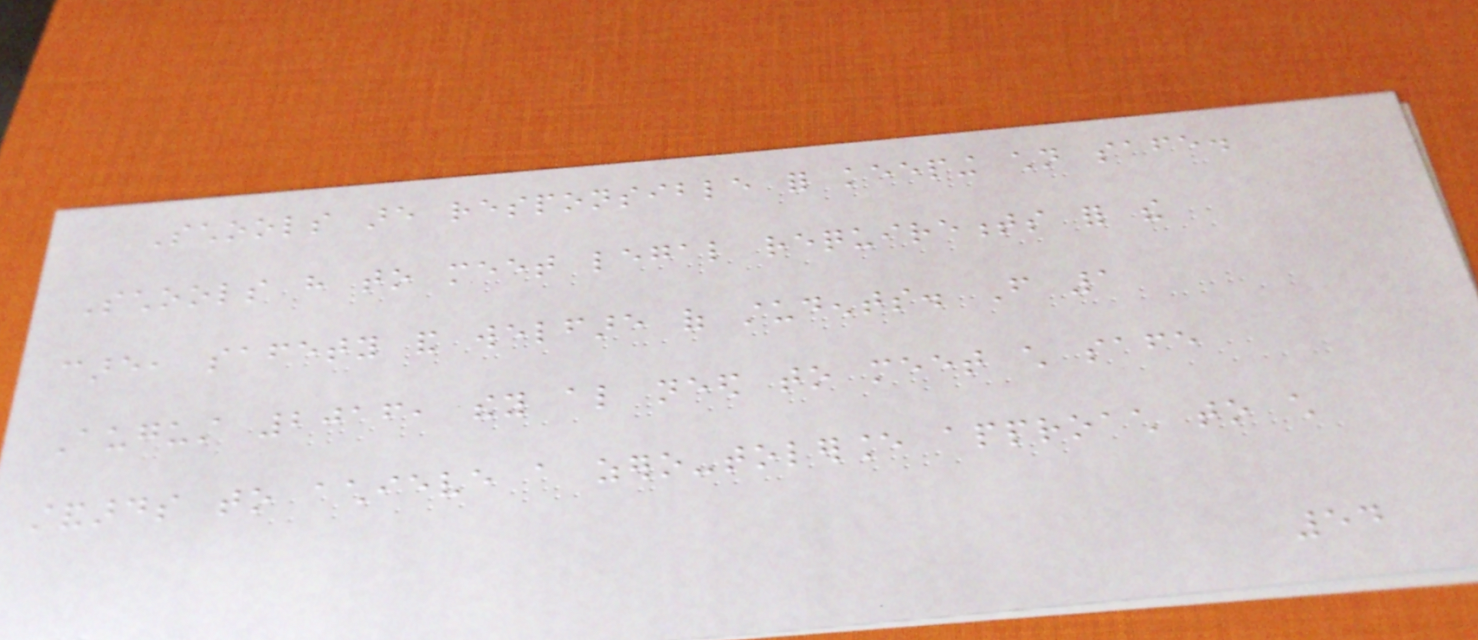Schools are responsible for keeping children safe.
Schools have to meet legal requirements for the
care, safety and welfare of students. From 1
August 2016, they also need to meet child safe
standards to achieve a zero-tolerance approach to child
54
